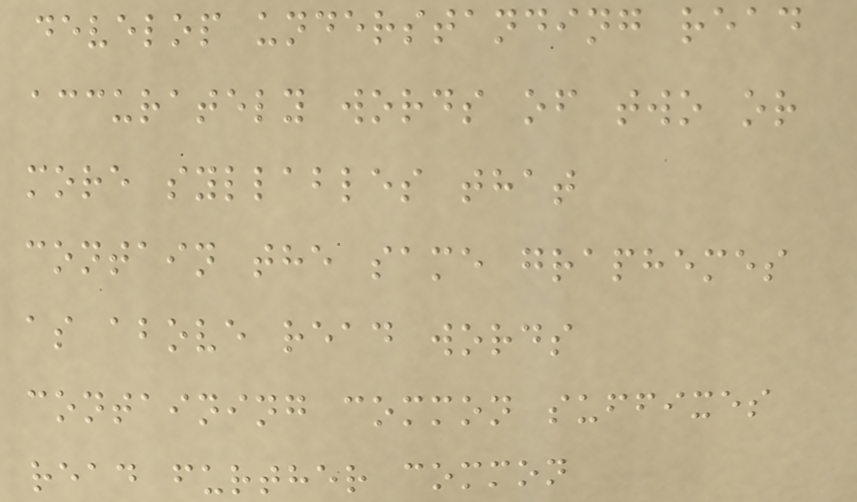develop understanding read
accurately words of two or
more syllables that
contain the same graphemes
as above read words
containing common suffixes
read further common
